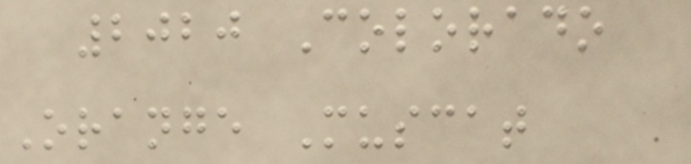2020 Colorado
Orange Muscat
